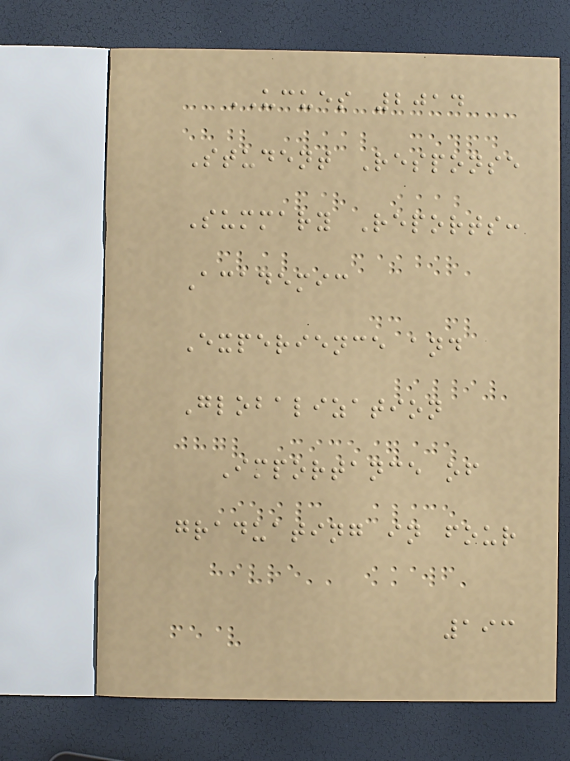UCUES 2014
Student Response
Summary Reports:
Academic
Experience and
Globalization
Importance of
graduating in four
193
